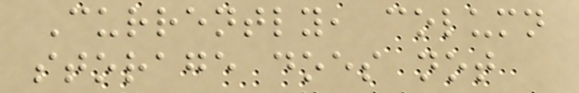Currently, column
storage does not
